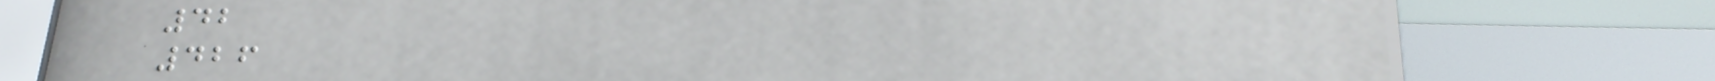42
426
